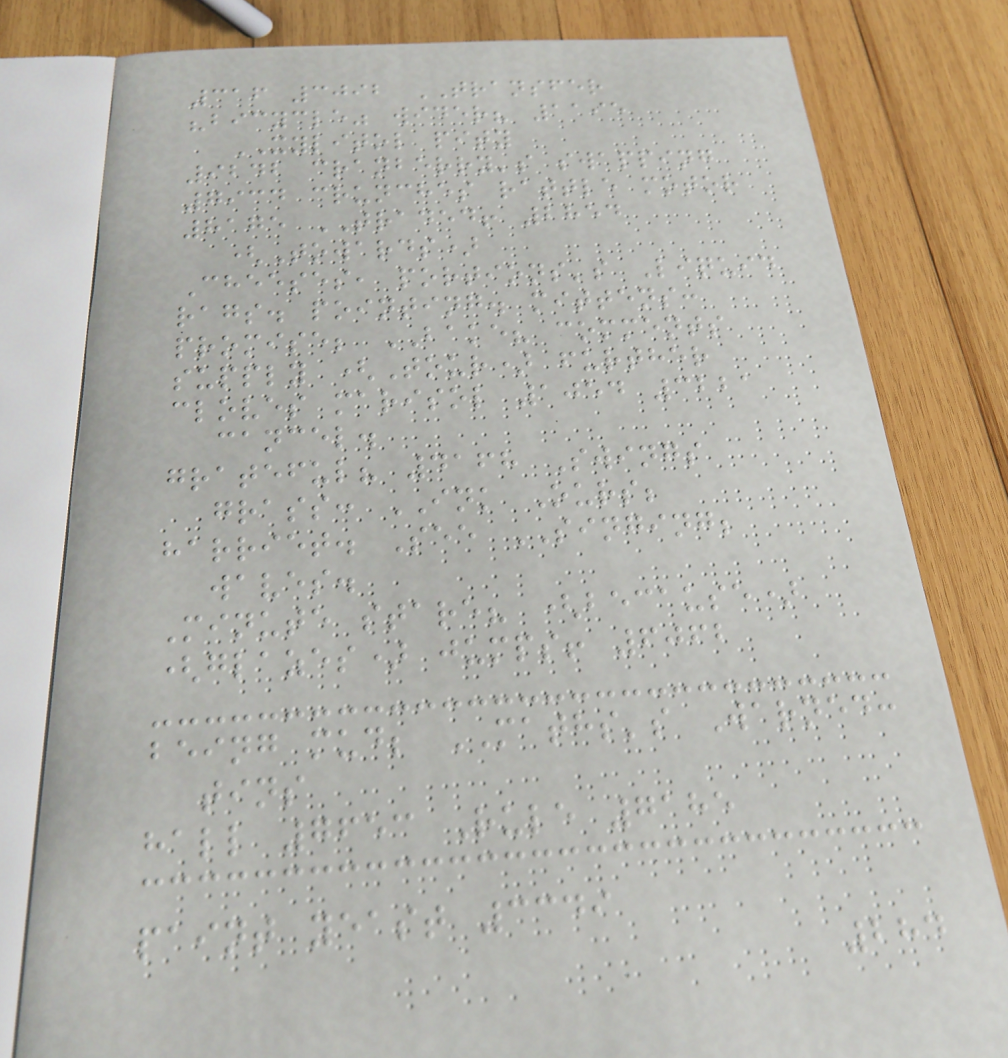316 3092 TRANSFER
"bicycle" wider? 1195
XYLITOL pity
9242 cranberry's swapping
7934 crunches rattle motor
8175 TRADED! 2854
(Towards)
Cheeses, portions's Liquid
rags. pointing. mittens:
promise; BAKE? comments
supply (Tour) further
cloves marisol 1054 3221
cancel.
grateful? 4168 Swings
grass: INK Ours;
harriet. See SINGING;
waves.
Minute stare? (because)
(glazes) jumps! 6062
being mud; MATHS's Warned:
tins
hall 7653 Rule 7185
paint yeast 3349
284
